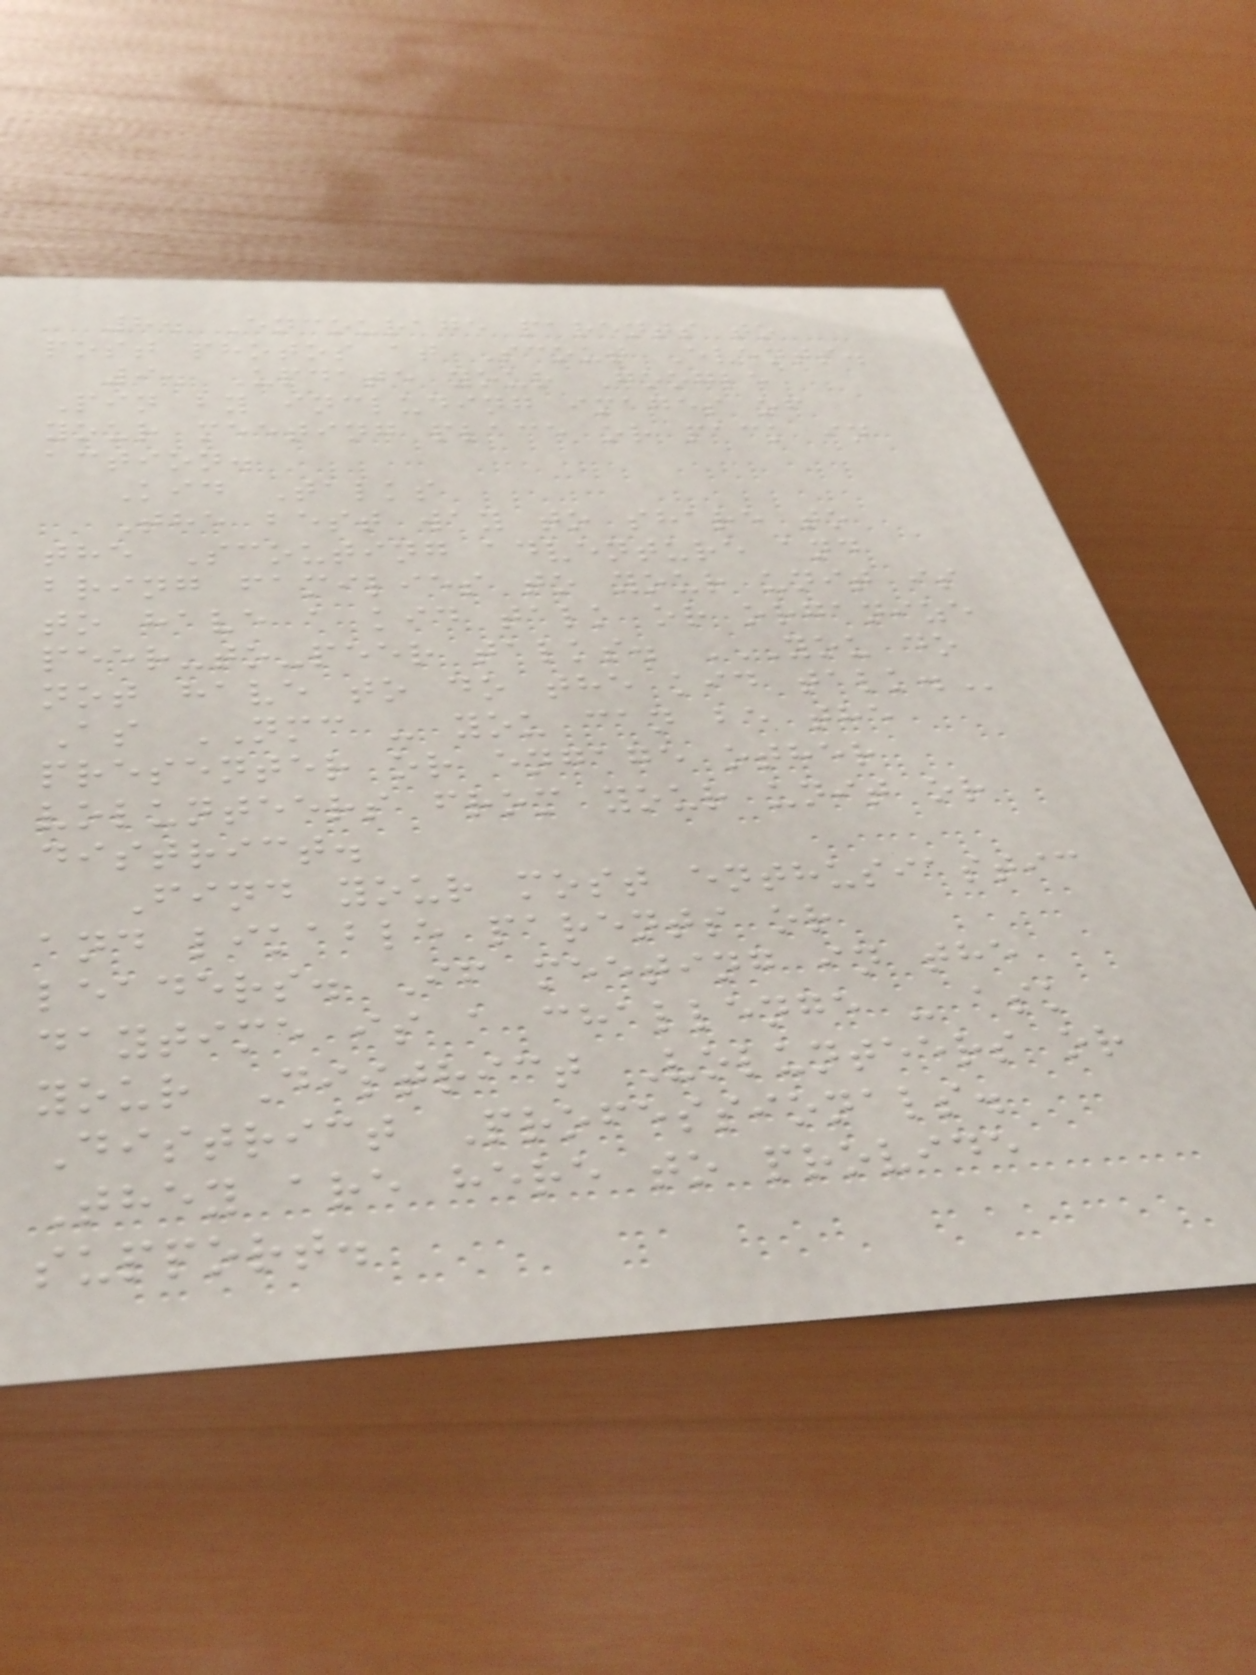8. Encourage parents to
post photos at Scout Events.
9. Update your Google
Pin by including images of
your meeting place or pack in
action.
Kid Talks
The best way to share to
the Scouting adventure and
bring families to your unit is
to have a kid talk or organize
peer-to-peer talks. YOU DO
NOT HAVE TO DO THE KID TALK.
As NMC - you can be the
presenter or engage other
volunteers from your unit or
district.
Find your most enthusiastic
and likable parents or
leaders. If meeting in the
daytime is a challenge - ask
your District Volunteers or
District Professionals.
They are here to provide
support.
